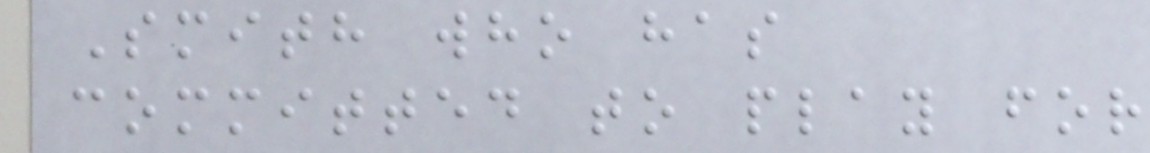Smith who has
committed to play for
